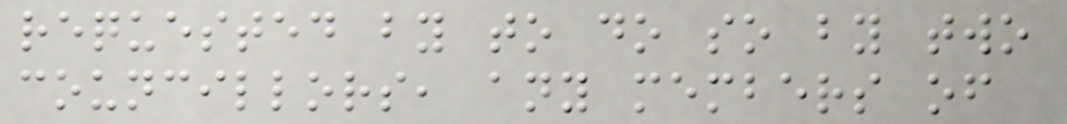requested by to do so by two
councillors, any members of
